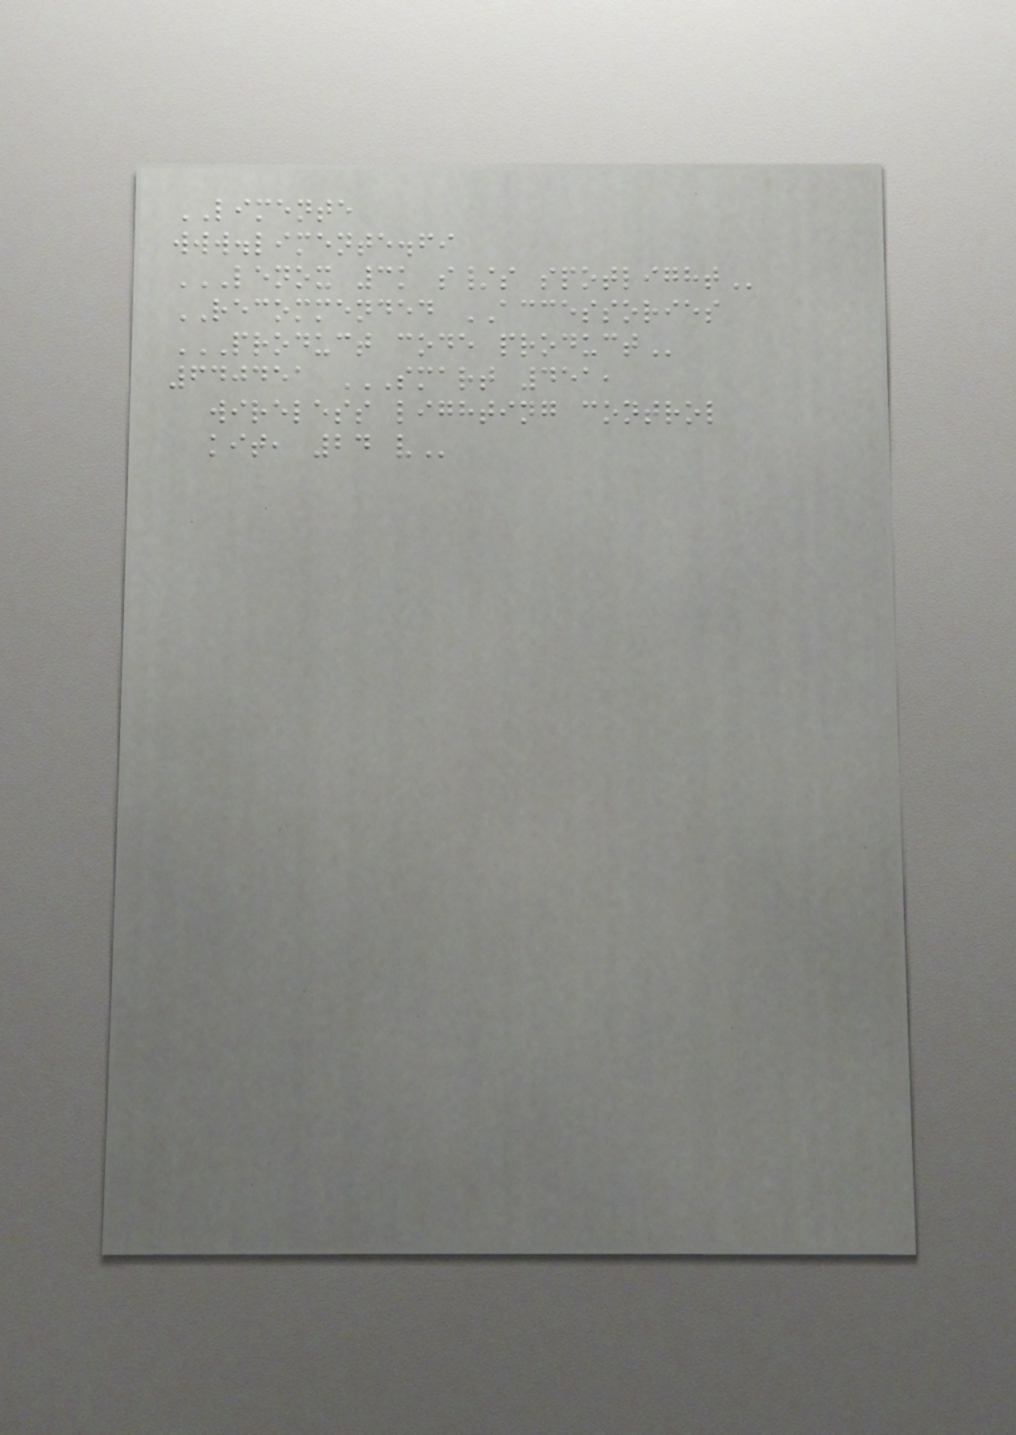LIMENTE
www.limente.fi
LENOX 3K S/S SPOTLIGHT
RECOMMENDED ACCESSORIES
PRODUCT CODE PRODUCT
640451 SMART 451,
WIRELESS LIGHTING CONTROL
KIT, 24 V
